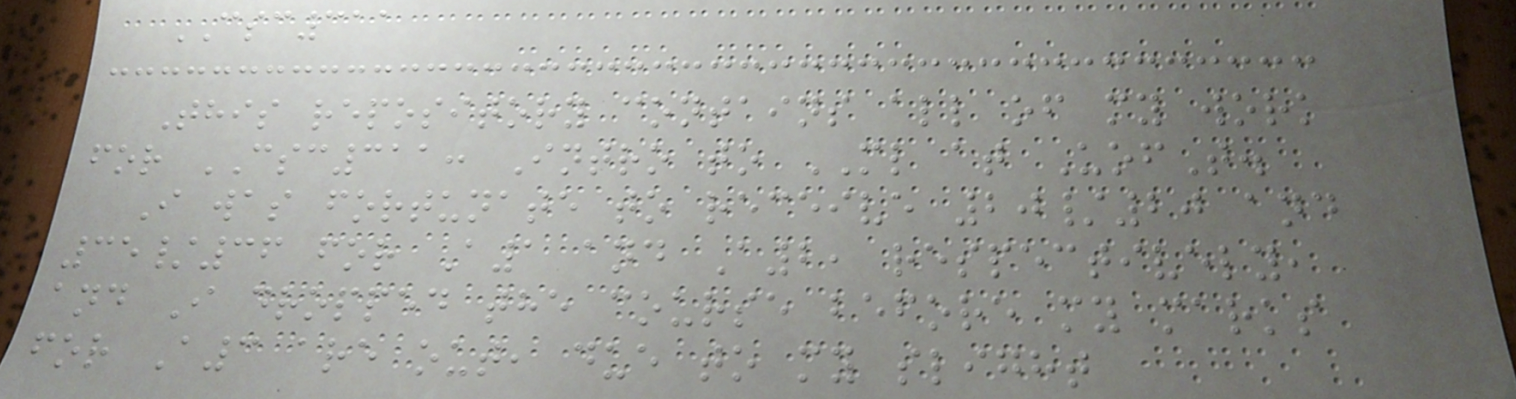CSC311
This repository contains all of my work
for CSC311: Intro to ML at UofT.
I was fortunate to receive 20/20 and
35/36 for A1 and A2, respectively,
and I dropped the course before my marks
for A3 are out, due to my slight
